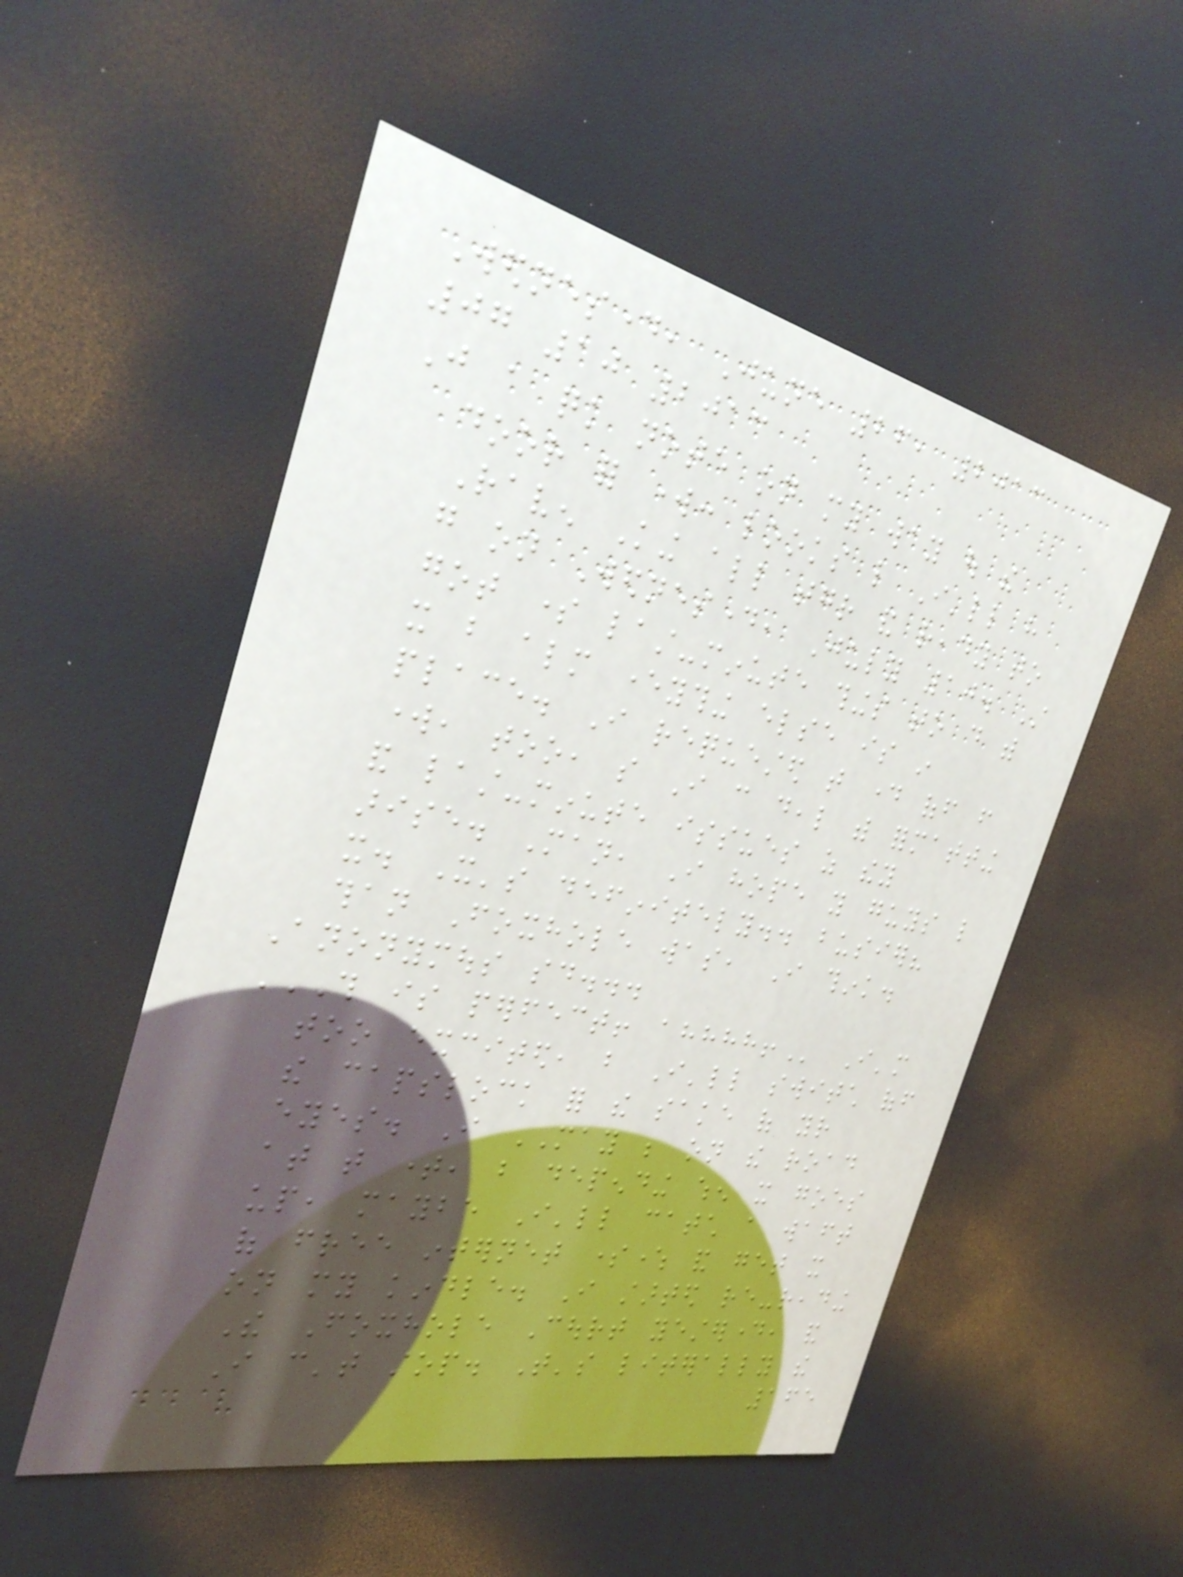Wednesday, June 26, 2013
07 10 2013
Just a quick note on my way out the
door for work: looks like I'll have
Raven King all together and ready to
go on Wednesday, July 10. Still
got some last-minute things to do with
it but almost everything else is in
place. I requested that day off from
work, too, so I can deal with formatting
and last-minute issues as they
arise. Man, I hope you guys like
it. It's definitely.. busier?
than Foxhole was, I think.
Anonymous said...
THIS IS PERFECT! AHHHH! I'm
too excited, but I'll switch off
the capslock for the sake of your
eyes. I MAY be on the road
at that time, but depending when it goes
up, maybe I'll catch a waft
of free internet somewhere and get it
on my kindle. I started re-reading
The Foxhole Court yesterday, and
I can't stop. That's literally the
165
